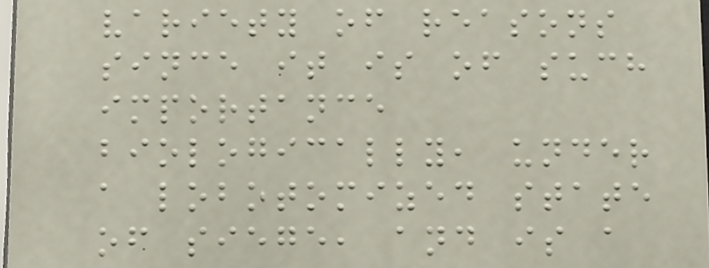variety of reasons
since it is of such
importance
biologically, under
a lobotomized state
of siege, and is a
